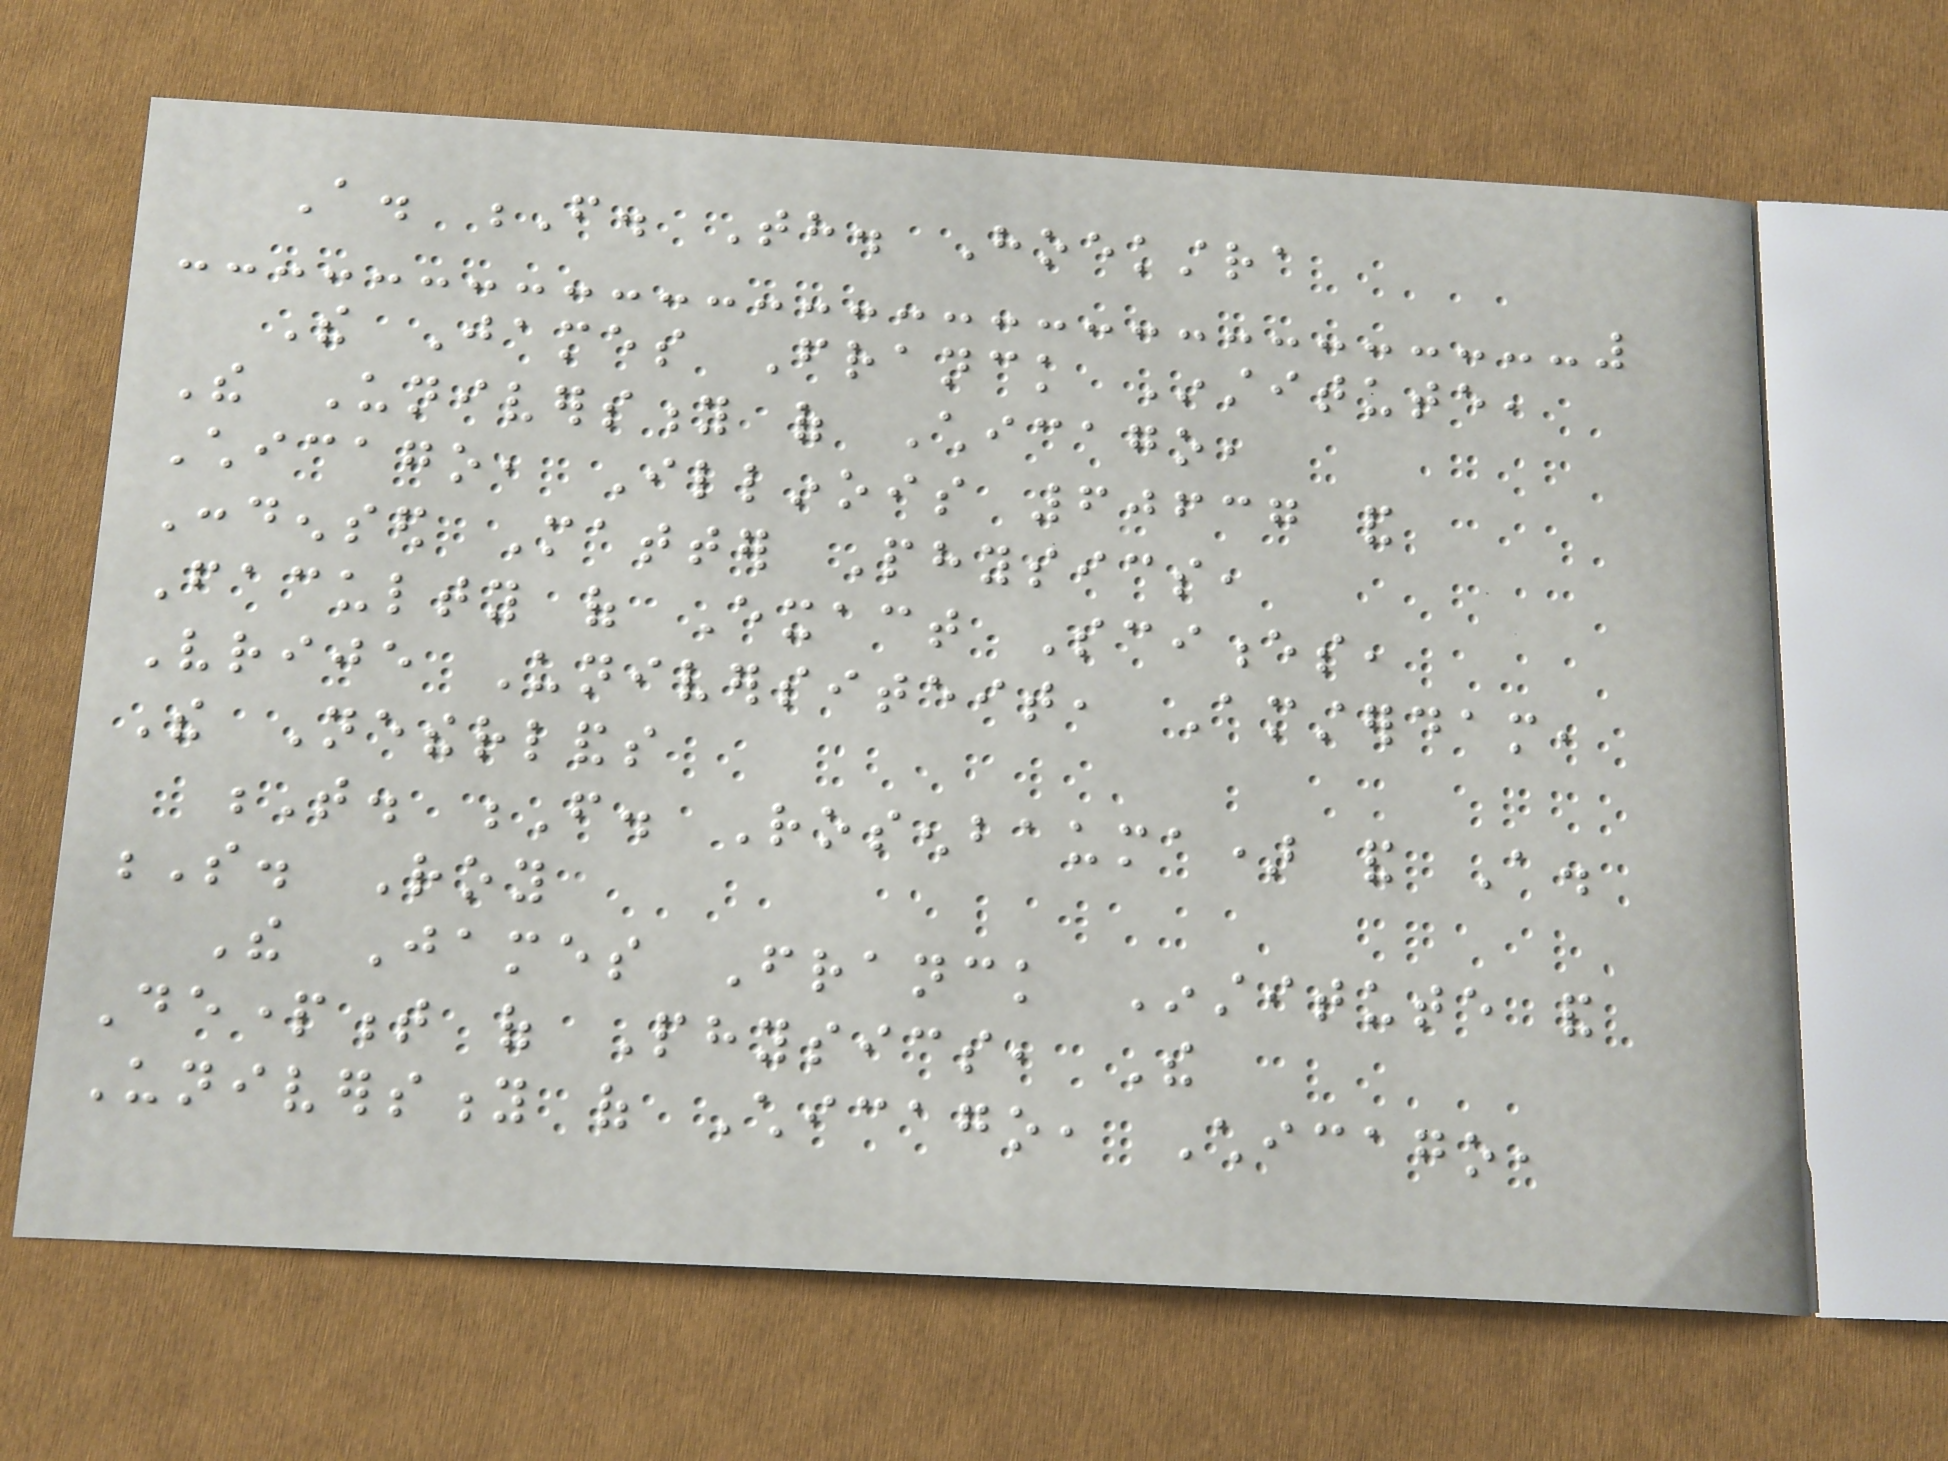A. F. Th. Hoekstra
The James Franck Institute,
The University of Chicago,
Chicago, Illinois 60637 and
Condensed Matter Physics,
Faculty of Exact Sciences,
Vrije Universiteit, Amsterdam,
The Netherlands
T. F. Rosenbauma) and A.
S. Roy
The James Franck Institute and
Department of Physics, The
University of Chicago, Chicago,
